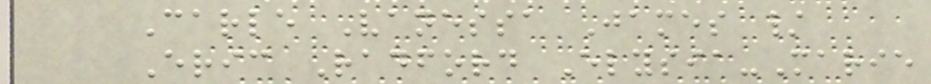Carle Vanessa James /
Eric Radford Elysia-Marie
